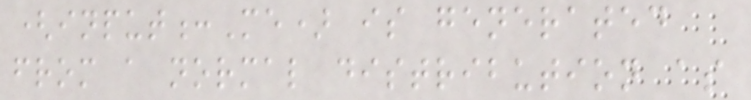(input:Me) is generated
from a normal distribution as
